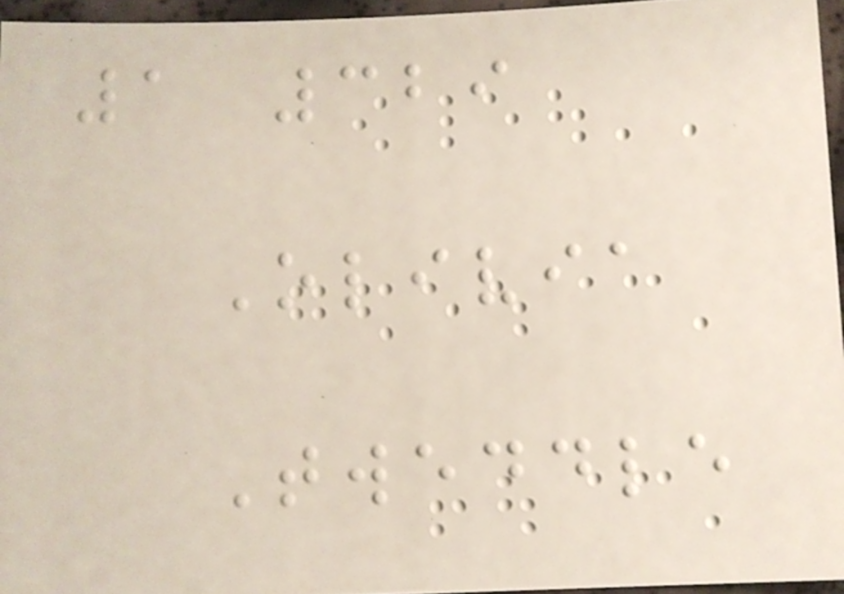1 329
Olivia
Tweddle
